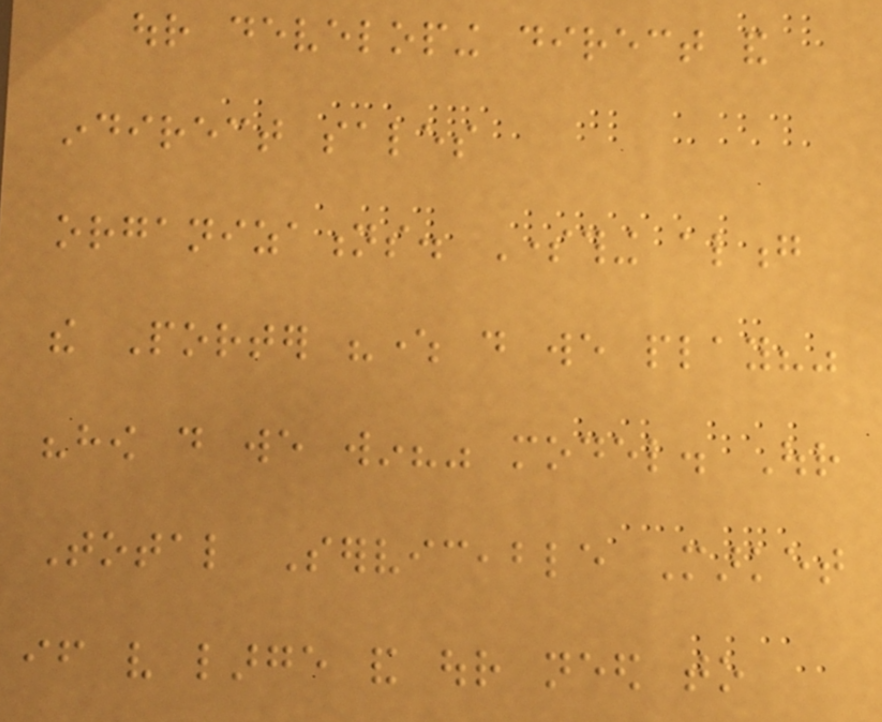our developing direct and
indirect sales
organizations. Something along
the Porter "where do we play?"
"how do we win?" model. Our
Total Serviceable Market
if very large and our need to
